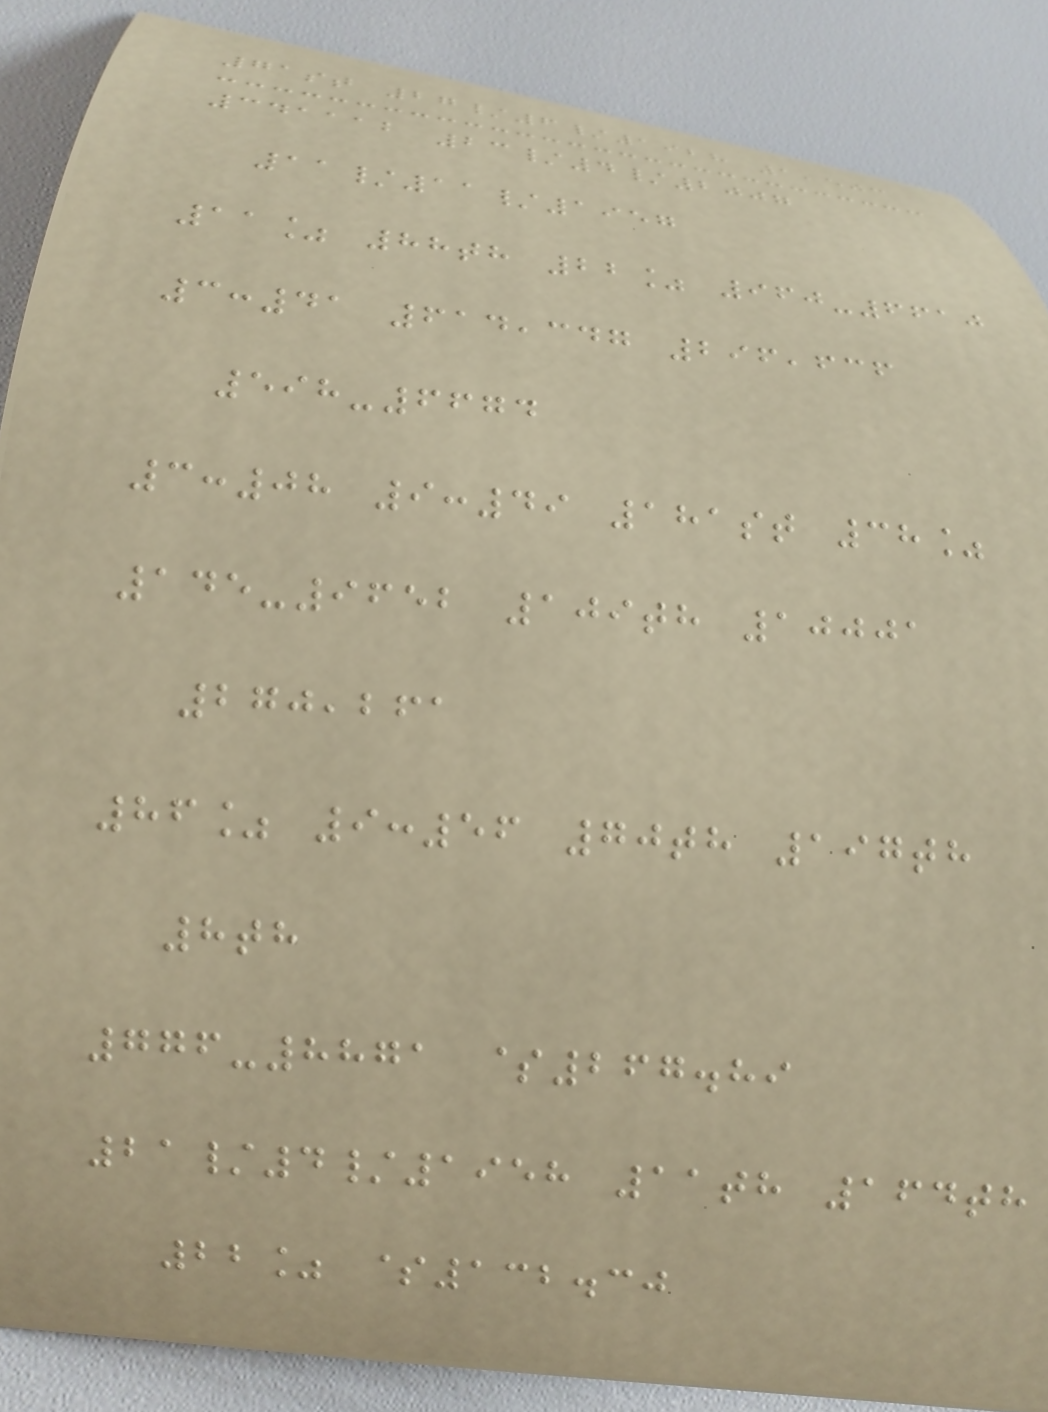71st 27/6/1928 1,503
341112 23/4/2007
11/11/1957
11% 88th 22% 960-6610
3:41 614,347 296,636
598-6674
3:08 9:49 181st 38%
145-9652 109th 10001
270,261
86% 9:56 70th 197th
8th
776-8871 $267.89
21/4/1958 11th 164th
22% $132.30
